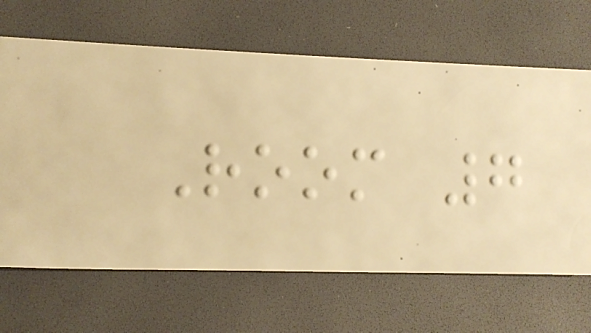Room 7
